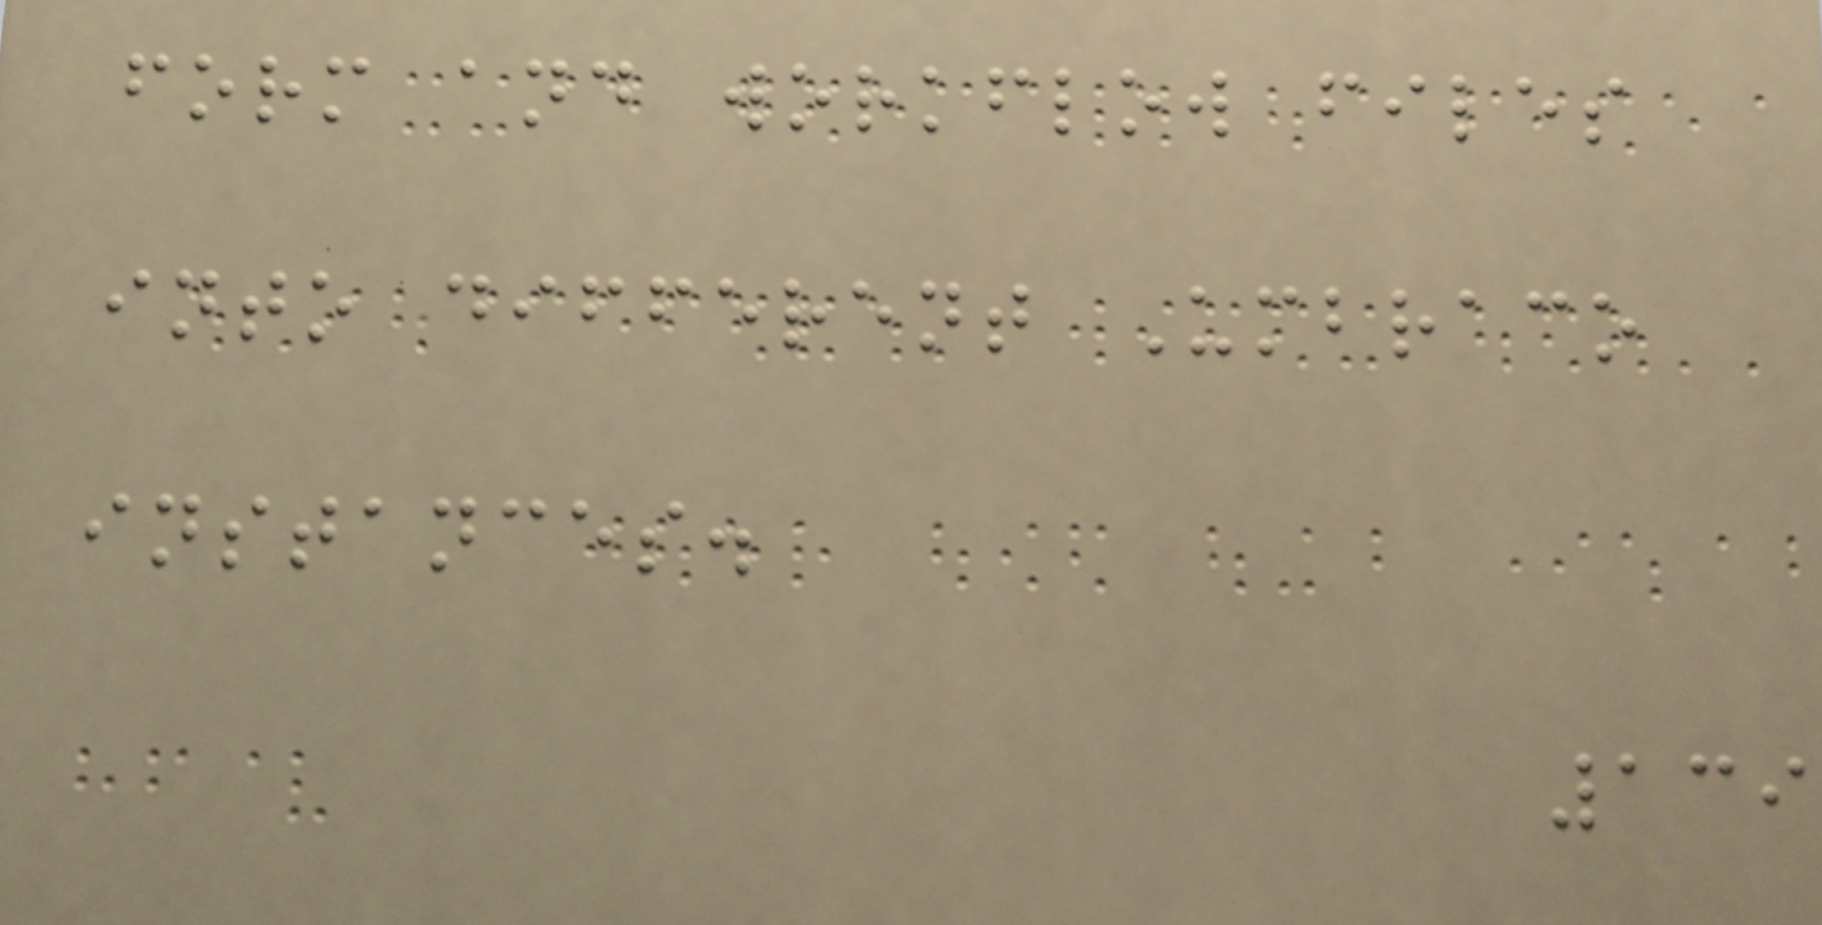form and workflow files
into different Umbraco
instances.
139
